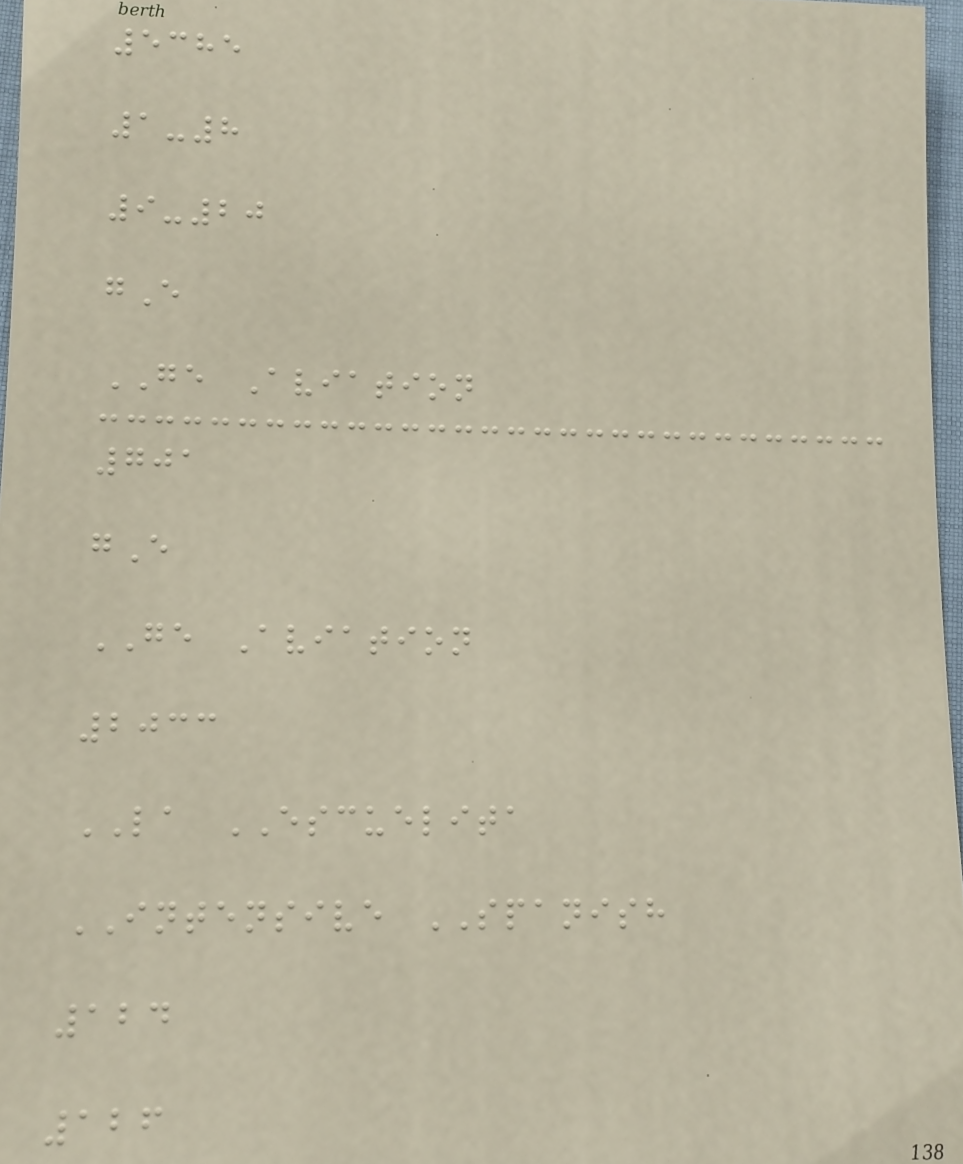5385
1-8
9-20
gE
GE Aviation
701
gE
GE Aviation
2033
LA ESCUELITA
INTENSIVE SPANISH
124
126
